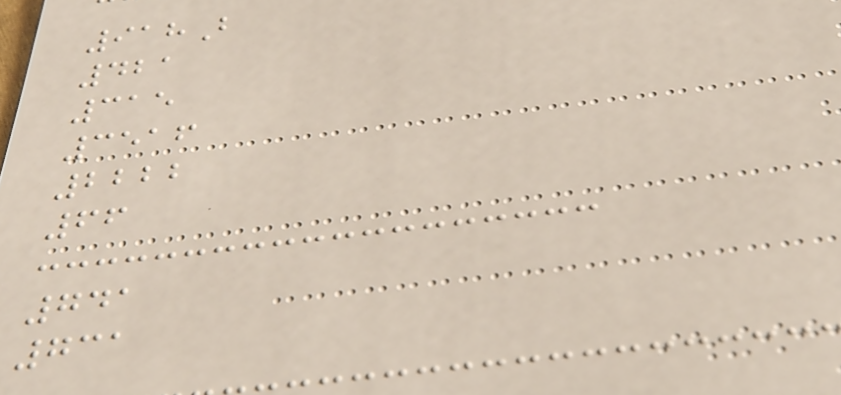918B
421
315
3516
2222
66
741
731
